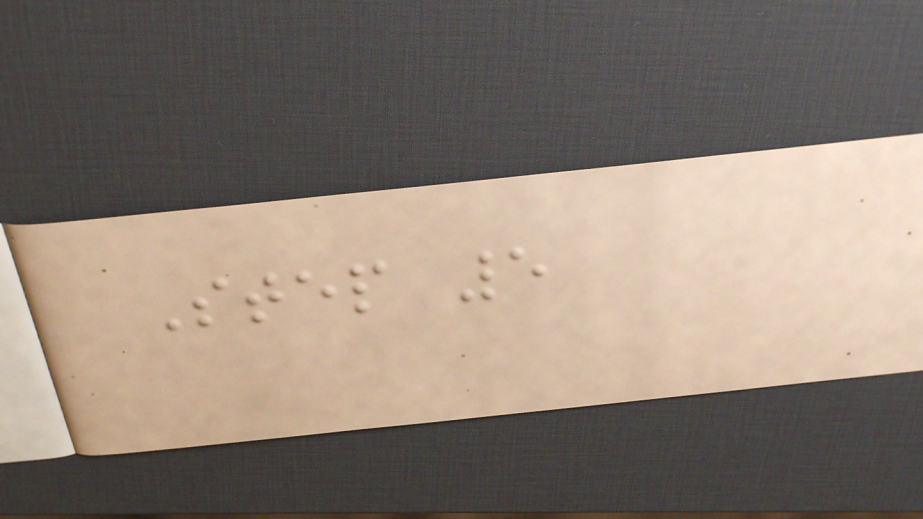Step 5
